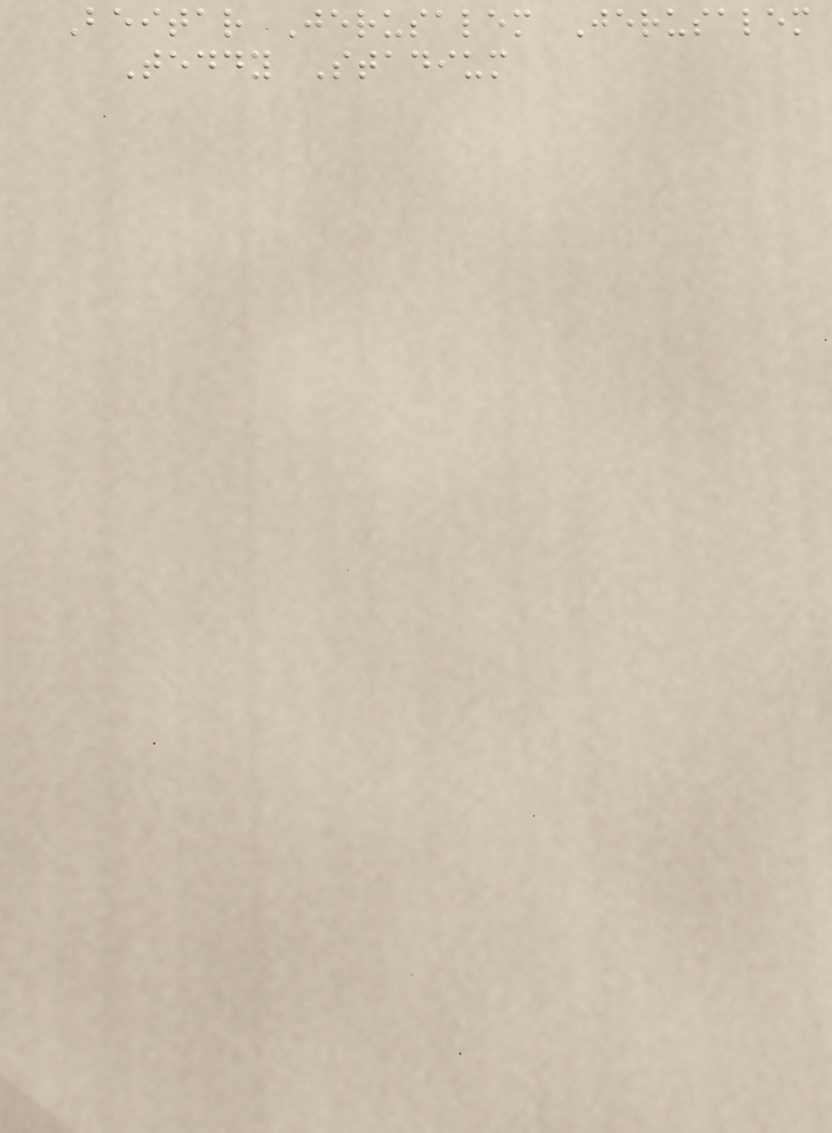Beitar Jerusalem Jerusalem
Teddy Stadium
